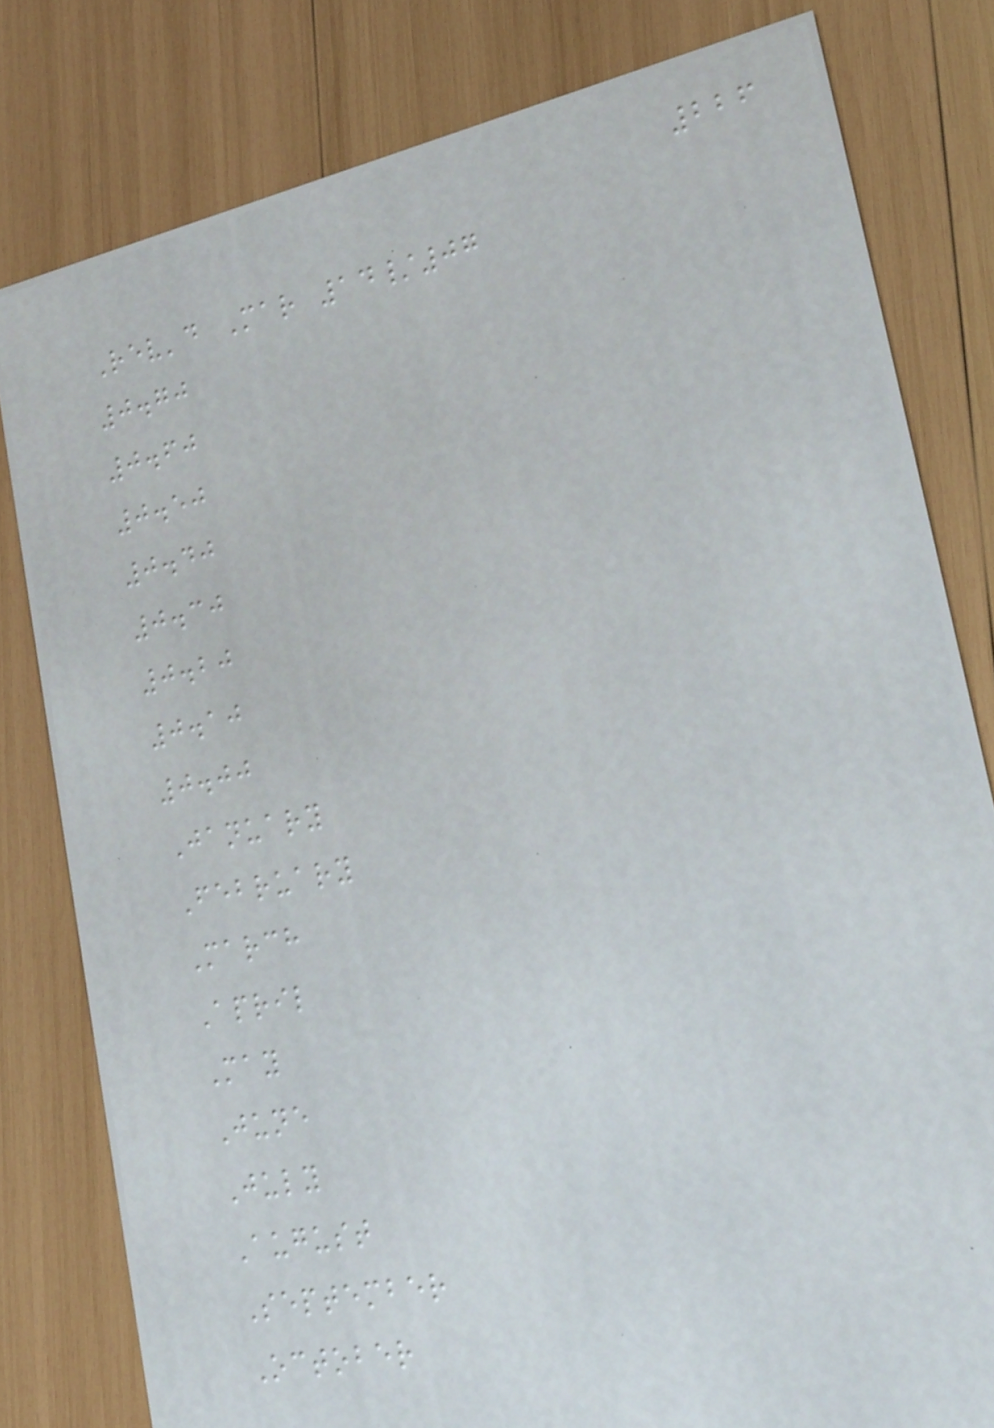226
Rev'd Mar 14/07
0.70
0.60
0.50
0.40
0.30
0.20
0.10
0.00
January
February
March
April
May
June
July
August
September
October
